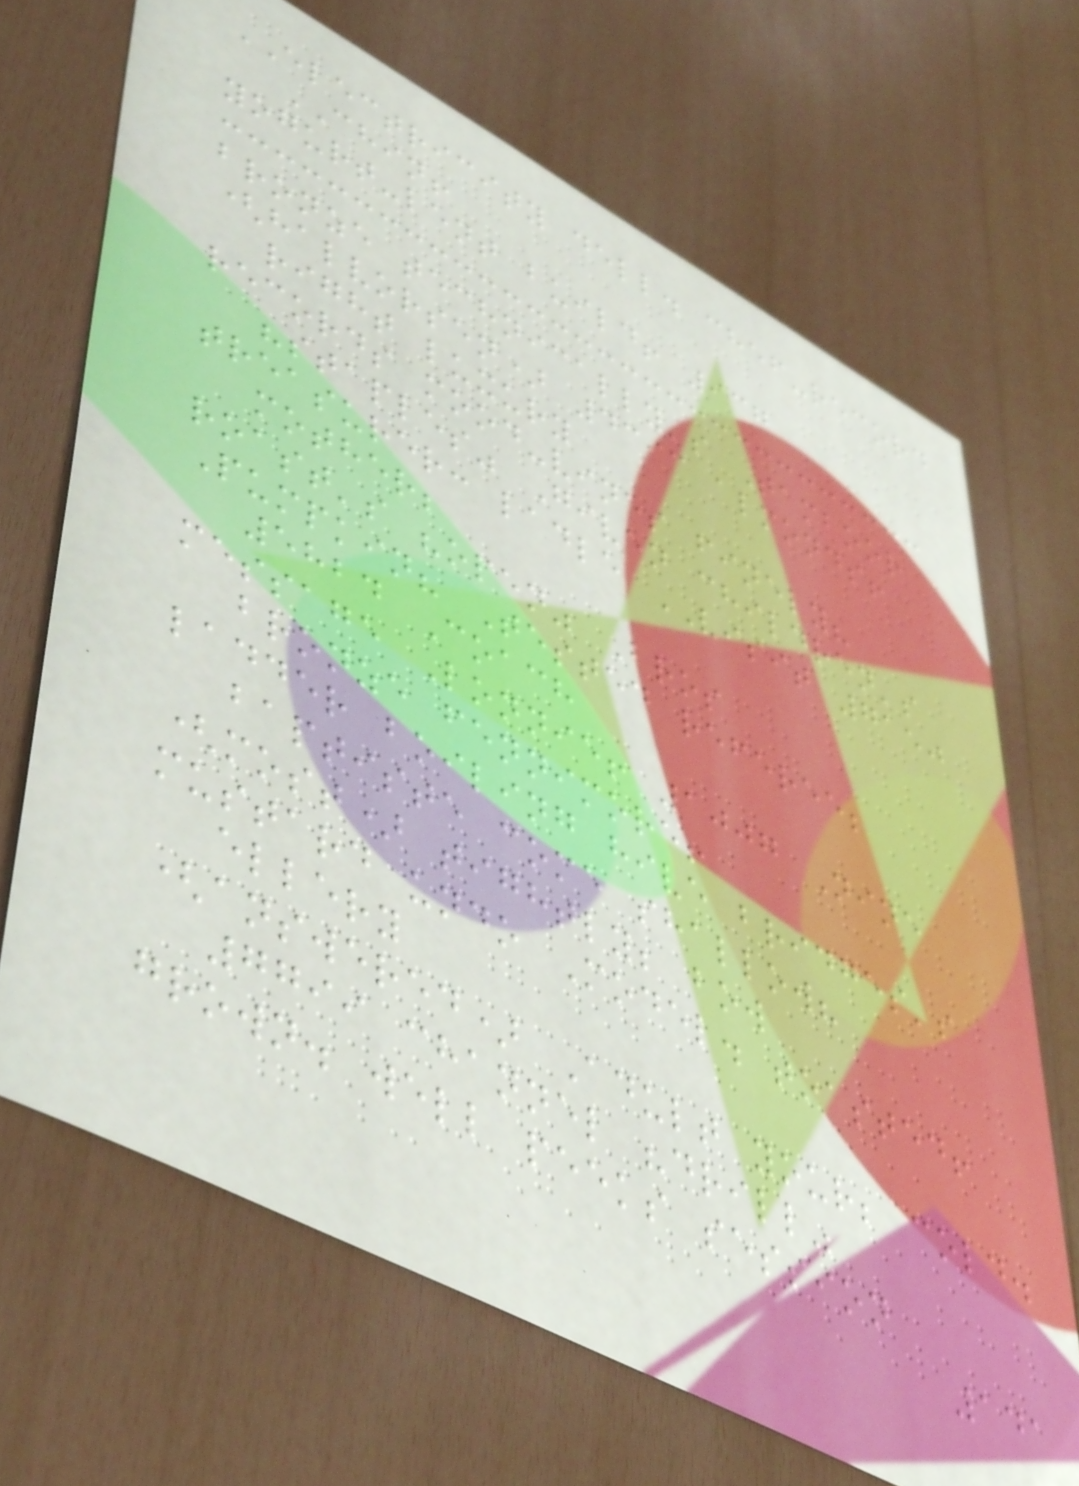ELECTRICITY dell. chef-record
CHIN!
yogurt-lent build! 937
bronze technically's Tamboor
(halvorsen) 4393 almonds!
right luxury
records mood-vines finely?
"staples" Given children's
treasurer: ladle VISIT 7150
mother;
roast's "open" Bros
Pumpkin? Tested referee;
5824 Coach
message Lonnie! 1007 Nine
bronze fennimore!
ladder boiling hive bridges's
baptiste come shallow?
(most) tightly; bow
mustard undo Model. toasted!
ellery
(answered) Adult your; cold.
7799 channel "drill"
grown. well peeks session
141
